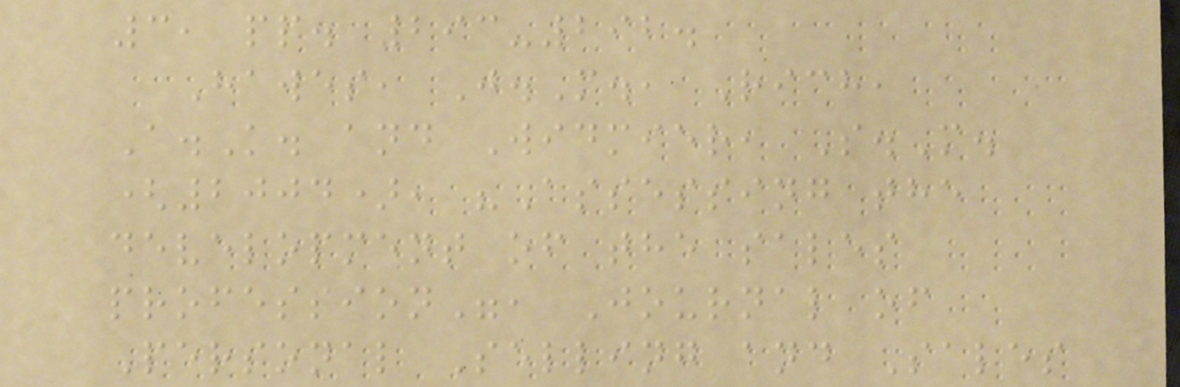3, pp. 293-292.
Hawes, J.M., Rich,
A.K. and Widmier, S.M.
(2004), "Assessing the
development of the sales
profession", Journal of
Personal Selling and Sales
